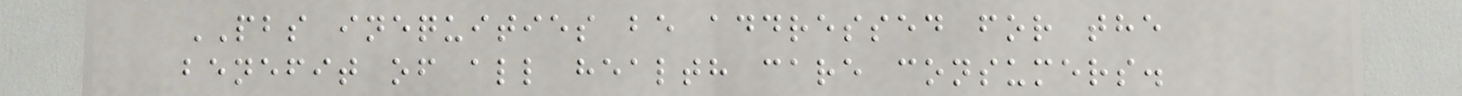PBS inequities be addressed for the
benefit of all health care consumers.
